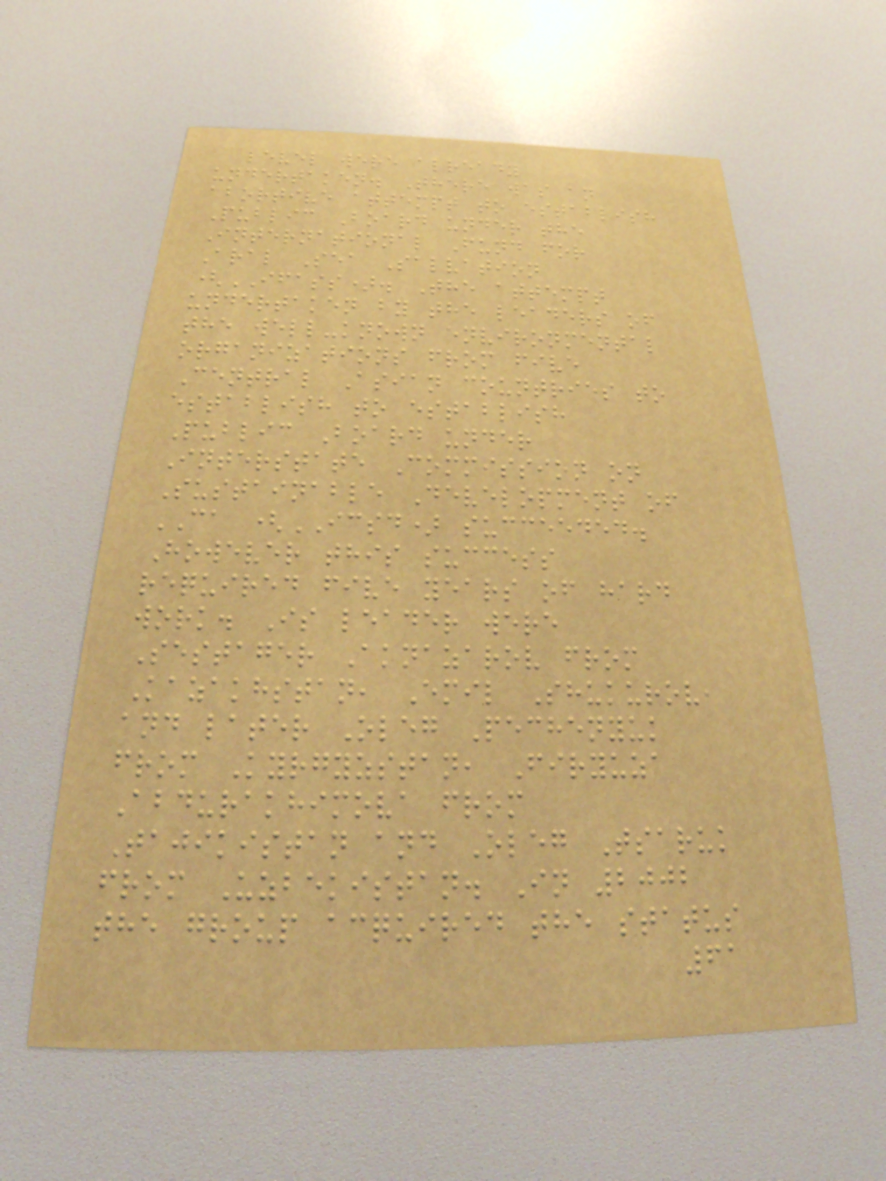level were already
undertaken. There was an
abortive attempt to establish
Public Board under the
International Fund for
Aral Sea Salvation
(IFASS). The attempt
undertaken by the leaders of
the well-known environmental
organizations from five
Central Asian countries to
establish to establish
Public Board under
Interstate Commission on
Sustainable Development of
CA (ICSD) succeeded.
However this success
required five years of hard
work. Is leader were
Sestager Aknazarov from
Kazakhstan, Emil Shukurov,
and later Oleg Pechenyuk
from Kyrgyzstan, Firyuza
Abdurakhimova from
Tajikistan and Oleg Tsaruk
from Uzbekistan. In 2002
the group acquired the status
61
